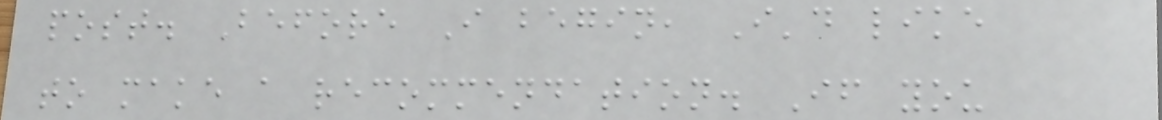post. Before I begin, I'd like
to make a recommendation. If you
